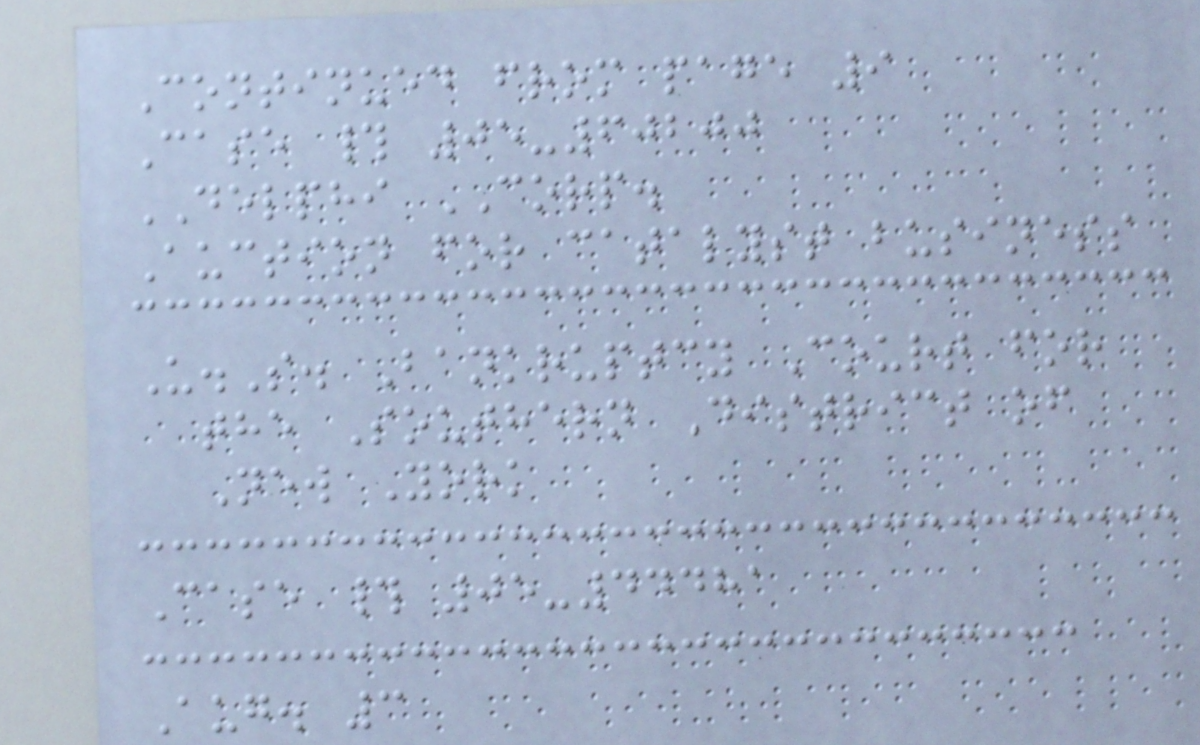Continued from page 9
Case # 05-60200
DELPHI CORP.
Auction for catalyst business
U.S. Bankruptcy Court for
the Southern District of
New York
Case # 05-44481
Aug. 3
